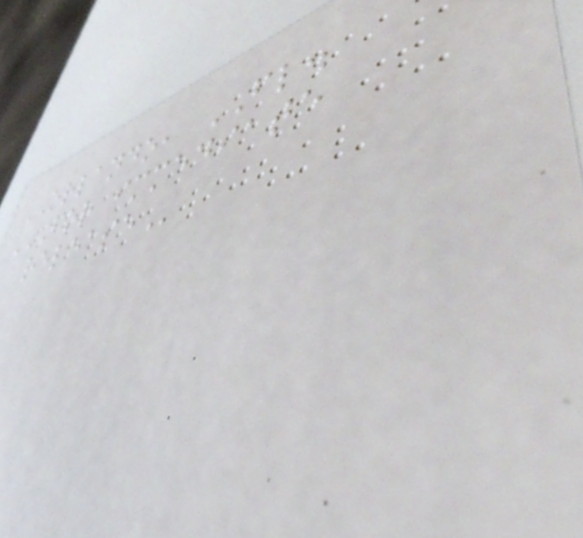ORLANDO, FL.
FOR IMMEDIATE
RELEASE
